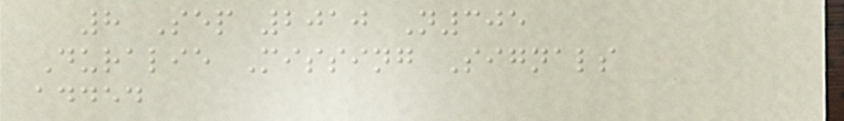8 Sep 2010 N305
Duralie Missing Signals
added
